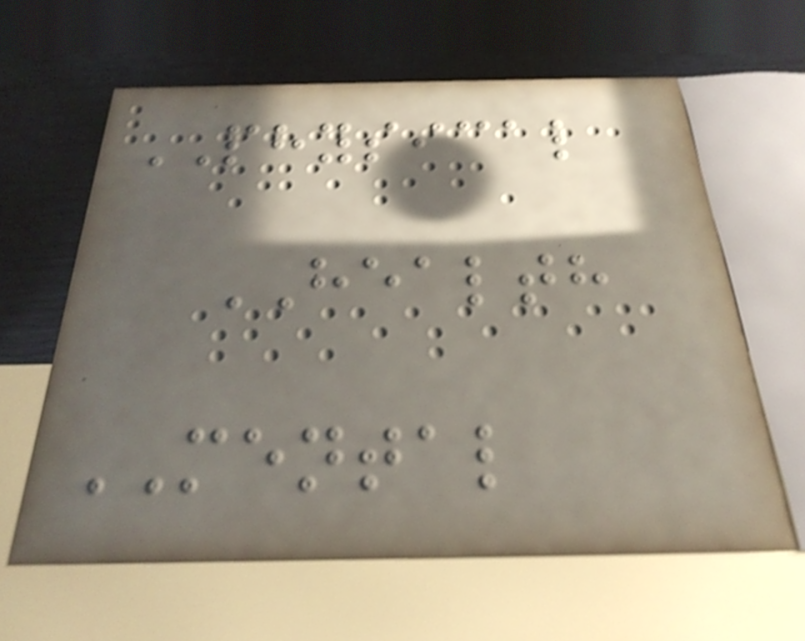PHYSICAL
HEALTH
MENTAL
